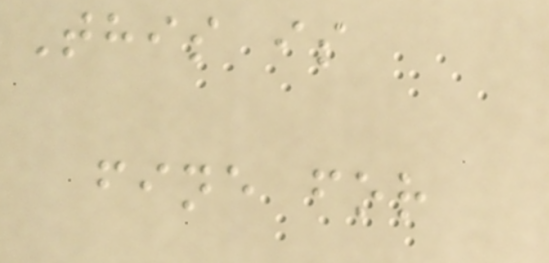This is
fine for
